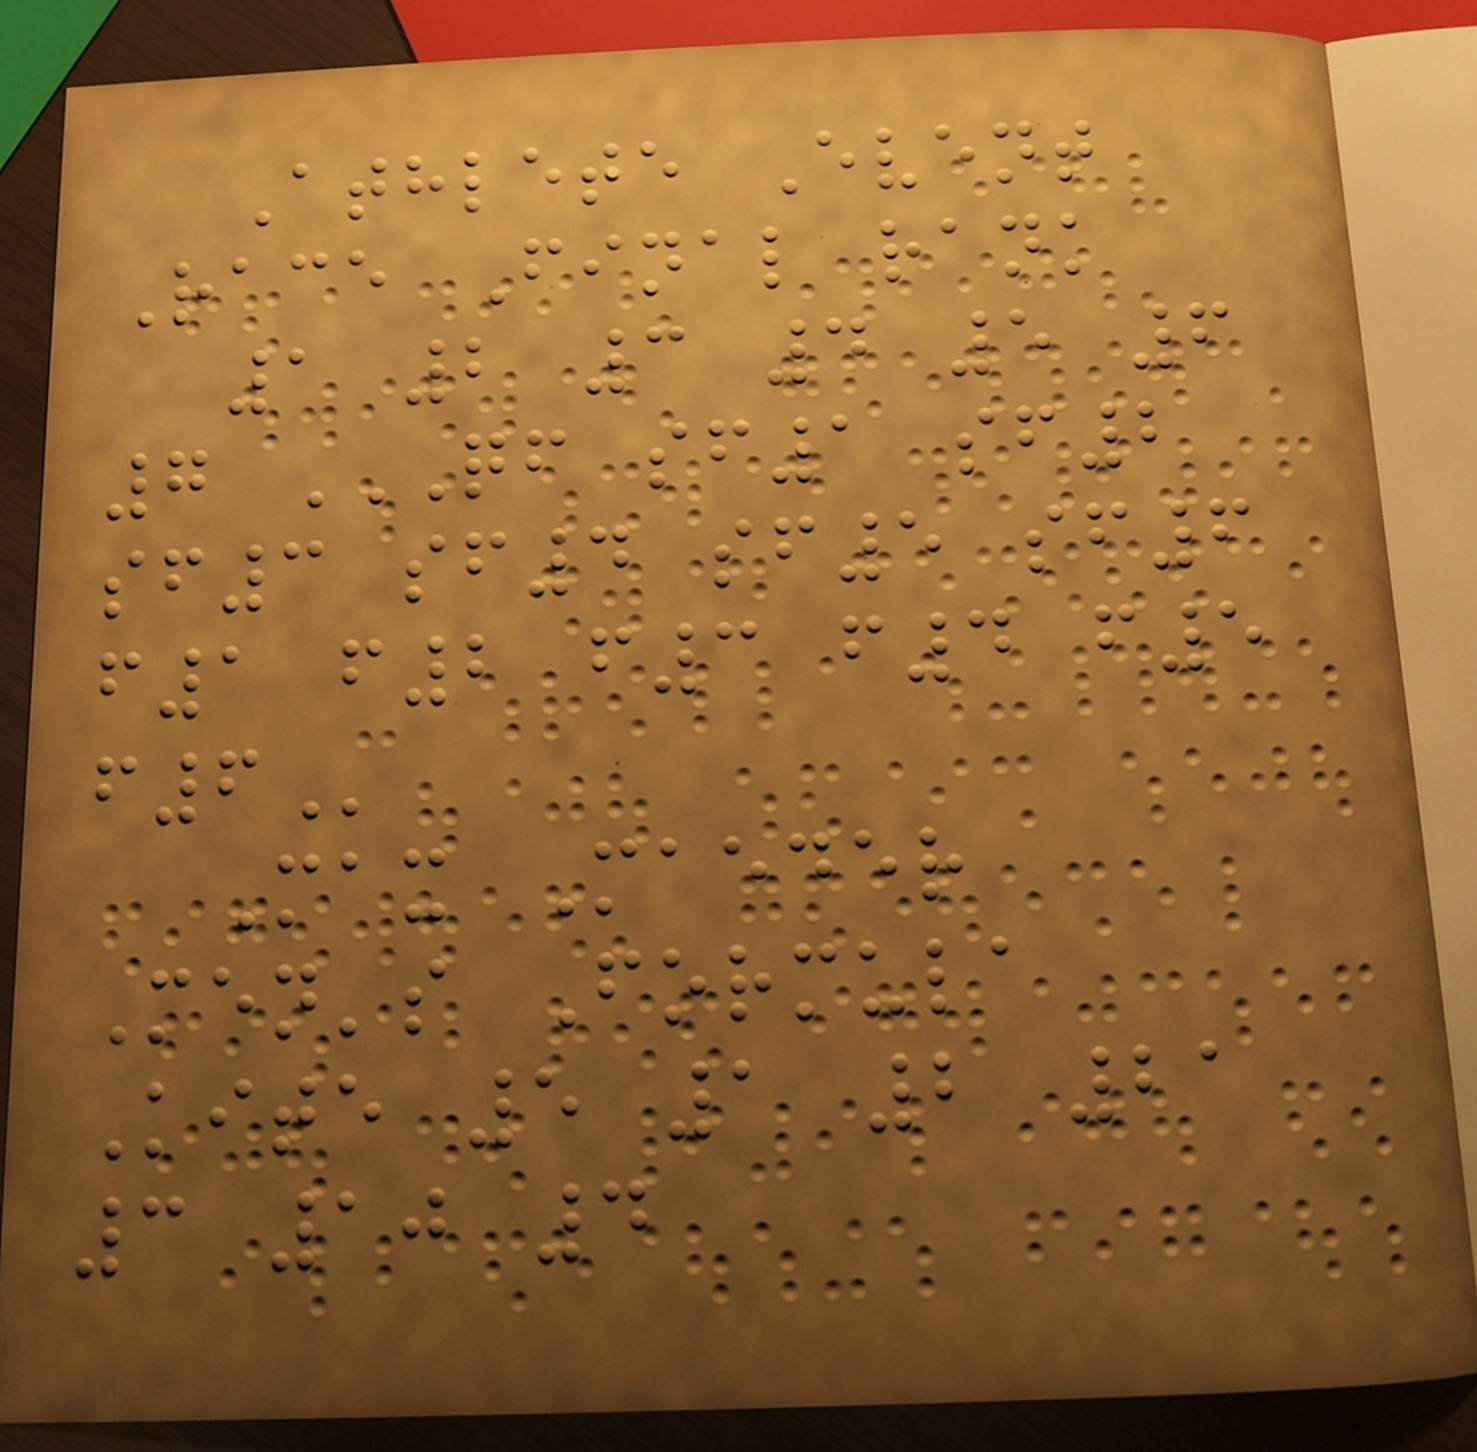Athlete Event
Race Final rank
1 2 3 4 5 6
7 QF SF1 SF2
SF3 SF4 SF5 SF6
F1 F2 F3 F4 F5
F6
Max Maeder
Men's Formula
Kite 5 1 2 21
3 10 4
